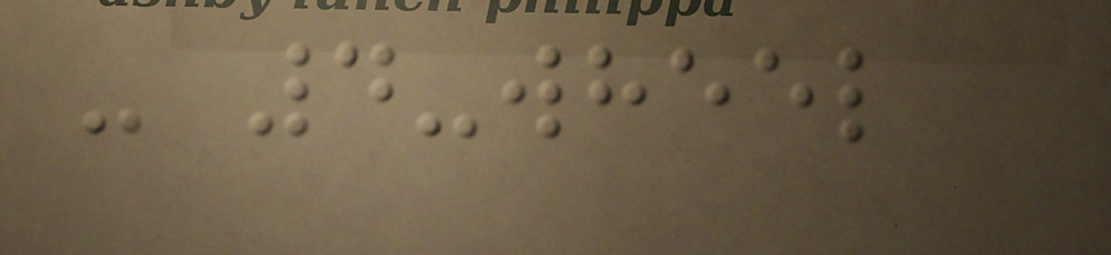- 4-wheel
